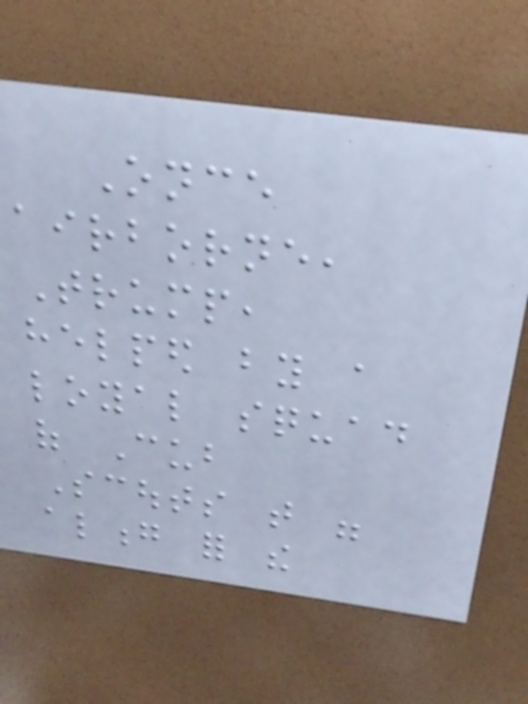Once
airborne,
Trump,
helped by a
loyal squad
of Cub
Scouts that were
along for the
